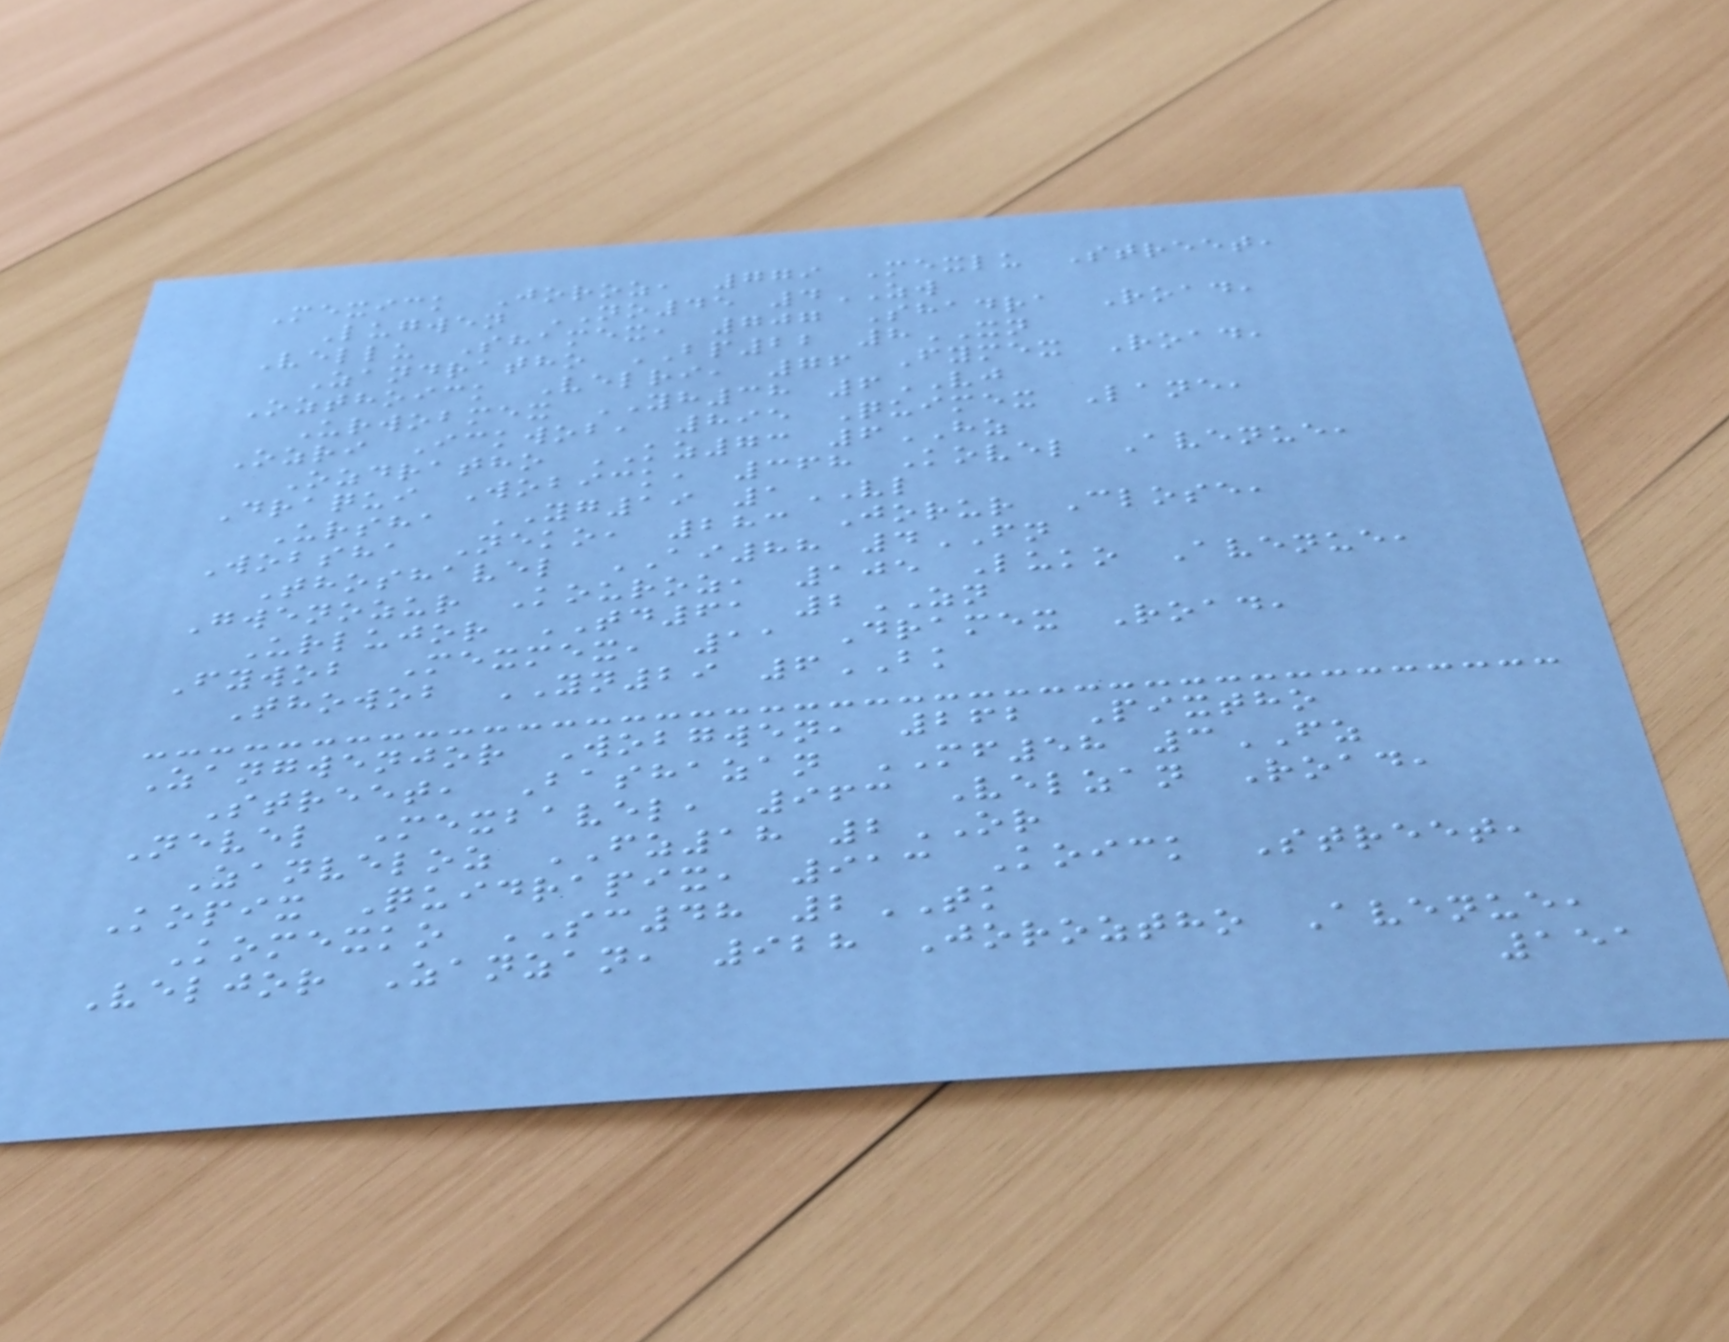Mexick Joroz, 779 Mexlu Street,
Lugwen NO45 4ZW
Vellu Shamex, 707 Shadra Road,
Zandratho BP22 8XN
Ozthoick Velri, 76 Fymex Road,
Urwobmex YH38 6VJ
Ozri Ickwob, 895 Quimex Lane,
Ozdratho KZ73 6HZ
Draqui Wobick, 368 Kovel Avenue,
Ursha YG19 1VL
Wobsha Neko, 283 Jorur Close,
Thoshavel AI88 4FN
Gwenozur Kouroz, 105 Luko Avenue,
Urlujor TD61 2ZN
Fywob Mexmex, 11 Dramex Road,
Thowob YN29 6BK
Zangwenjor Wobgwen, 262 Pixtho
Street, Bashazan MF58 3FZ
Nevel Mexbavel, 963 Velzan Road,
Zanveloz FZ18 2OR
Kopix Quidrapix, 913 Koick Street,
Komexko SC48 2TK
Veljor Zanzan, 928 Joroztho Avenue,
151
